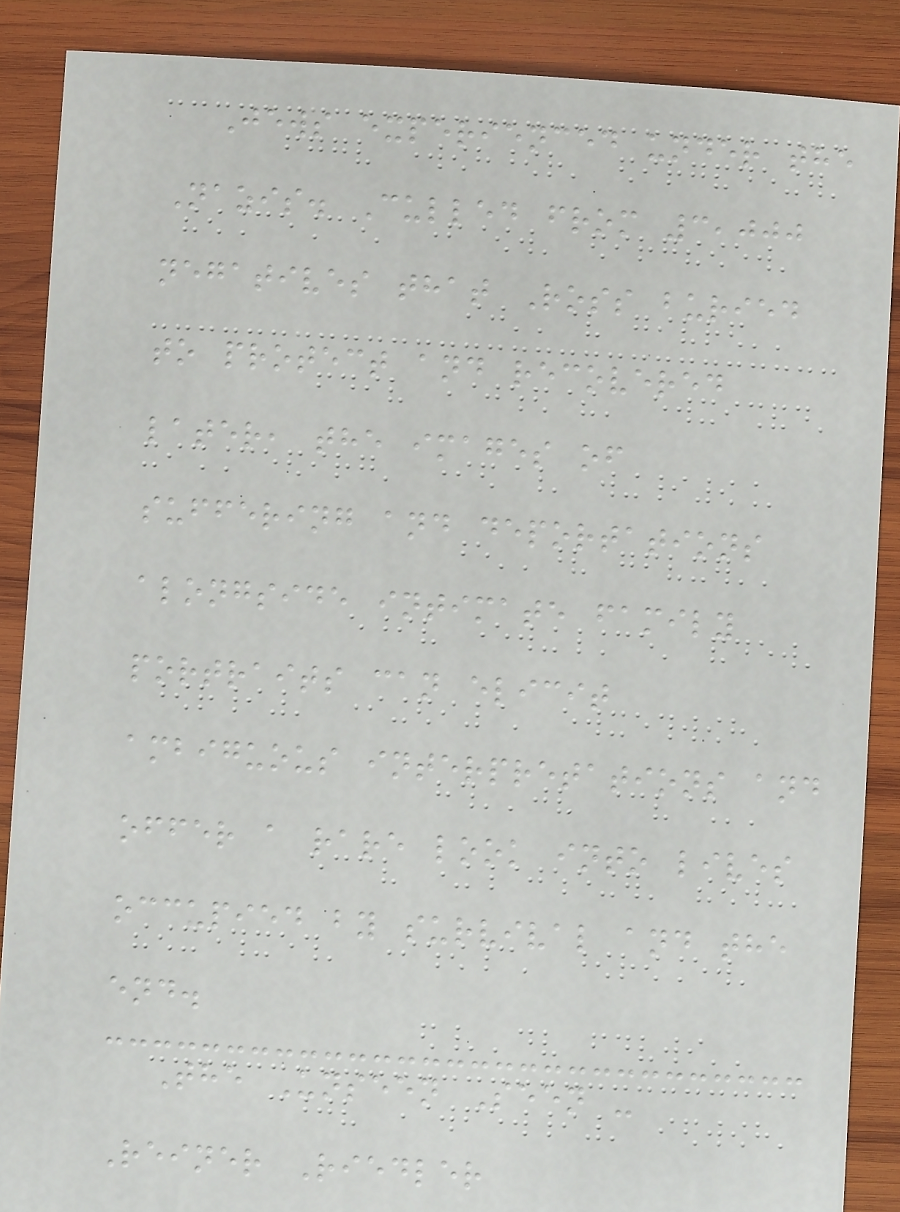Jews experienced under the
Nazis. Culled from 3,000
negatives that Ross buried
to protect and recovered
later, the images of
suffering and deportations
alongside intimate family
portraits can elicit
ambiguous interpretations and
offer a rare look into lives
occupied by survival and the
end.
The Unseen Seen -
Reiner Riedler
